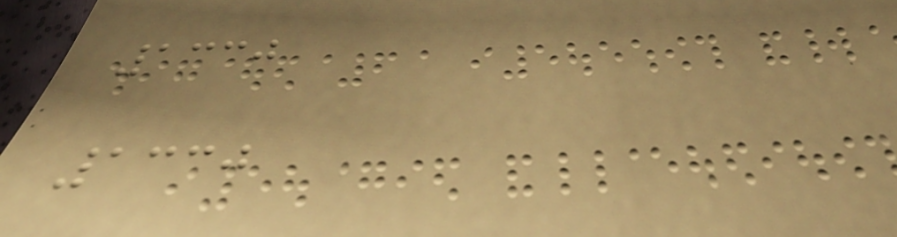1330
1330
